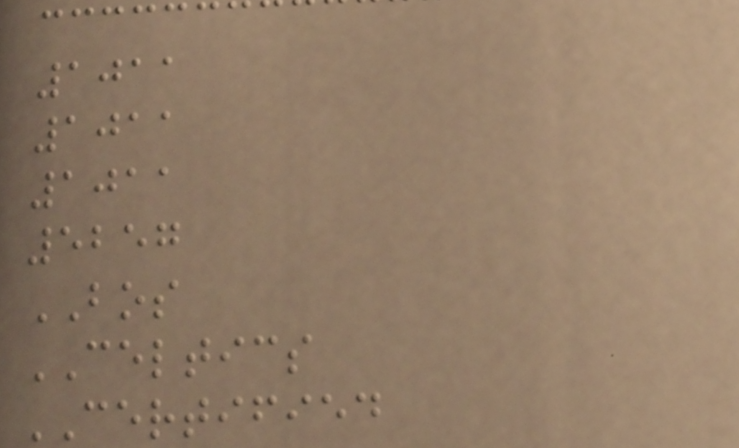1011
1011
1011
5257
BOS
CELTICS
CERTIFIED
